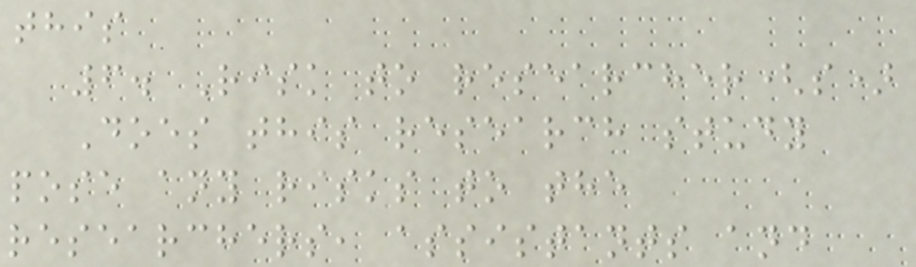this
6. Risk to researcher(s)
Does this research study
pose any risks to the
researchers, assistants and
